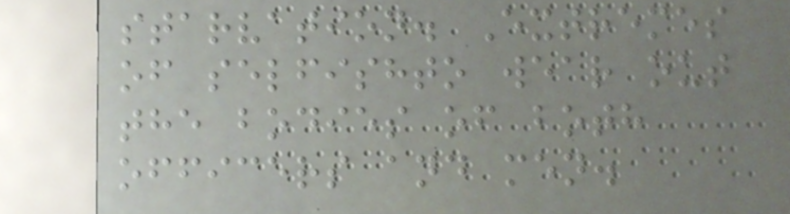starvation. Extremes
of selfishto wear out
the bodies of both
officers and men.
